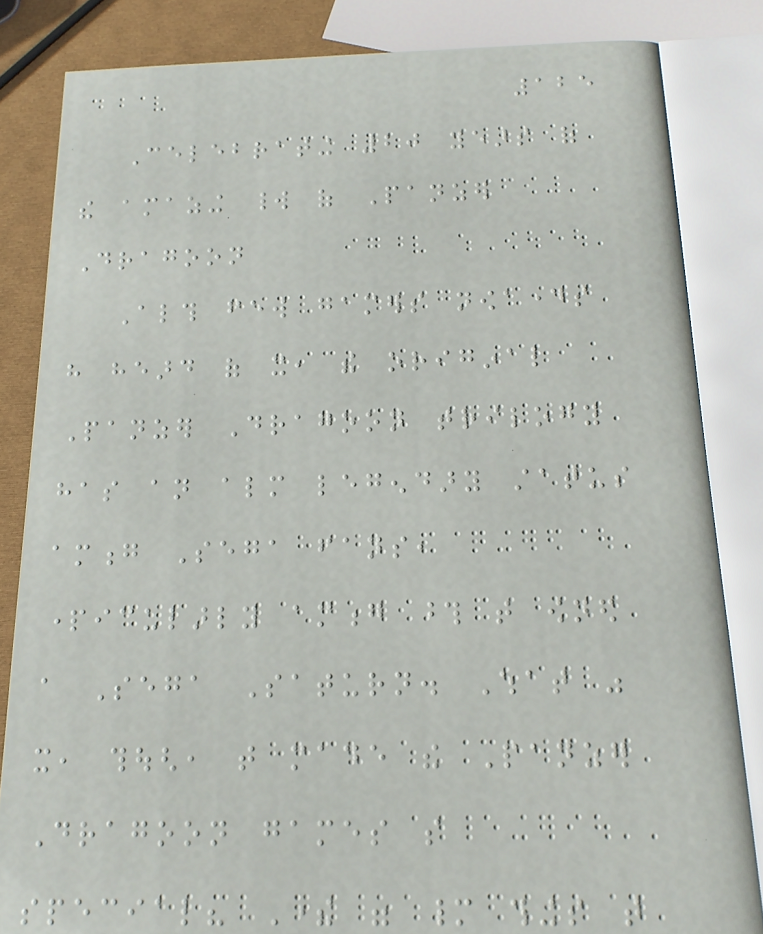125
Celebrating 20 years of
the amazing world of Panzer
Dragoon
Although few gamers nowadays
have heard of it, the original
Panzer Dragoon trilogy
has an almost legendary status
among Sega fans,
particularly among those that owned
a Sega Saturn. What was
it, though, that made the Panzer
Dragoon games so
special? There were many things that
